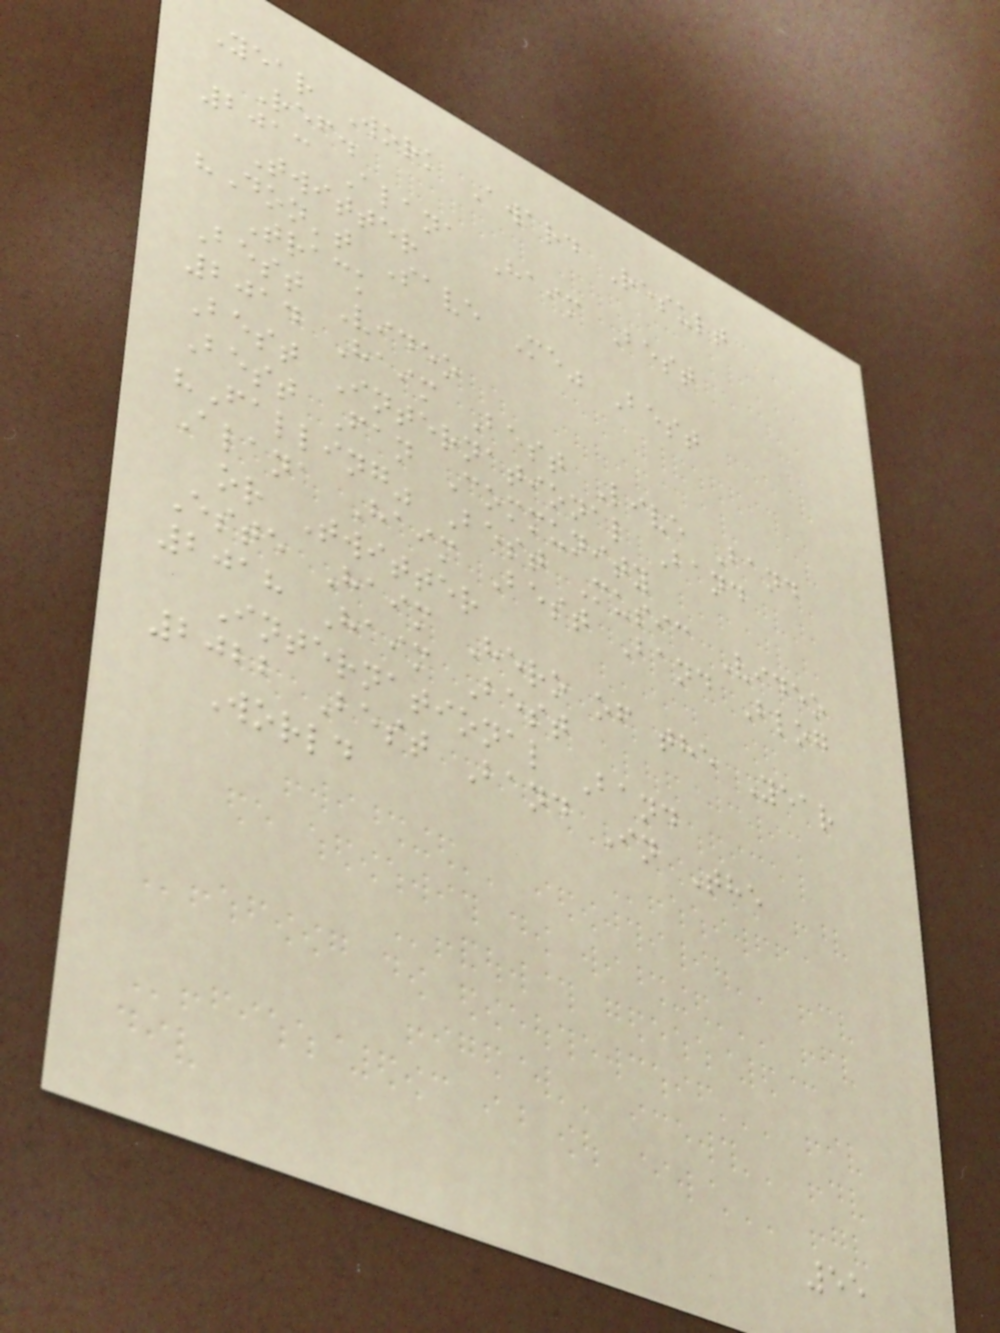Year Work Award Result
Ref.
2013 Alana Haim Best
Twitter
"Don't Save Me" Best
Track
Best Video
2014 Haim Best Live Band
Best International Band
Best Fan Community
"Falling" Best Music Video
Alana Haim Best Band Blog
or Twitter
Este Haim Hero of the Year
2018 Haim Best
International Band
2022 Best Band In The
World
55
